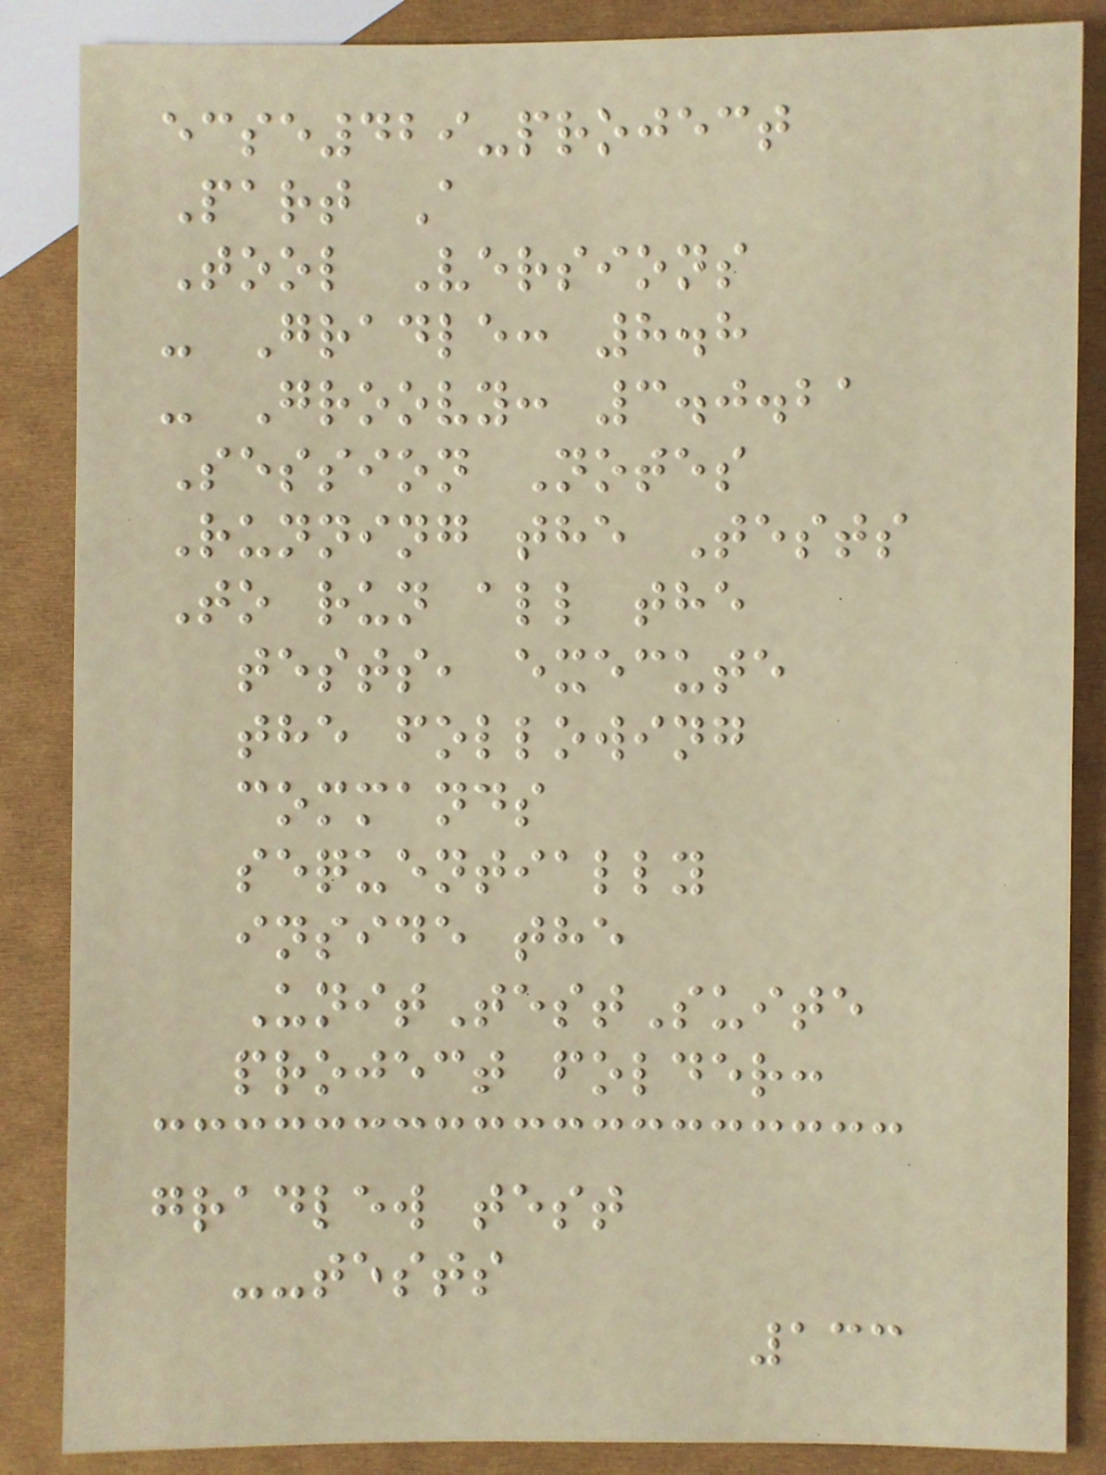ecse429-project
Part A
Tool Versions
- Gradle: 8.8
- Groovy: 3.0.21
Session Notes
Running the Tests
To run all the
tests, execute
the following
commands
sequentially
inside the
UnitTestSuite
project folder:
gradlew test
--tests
133
